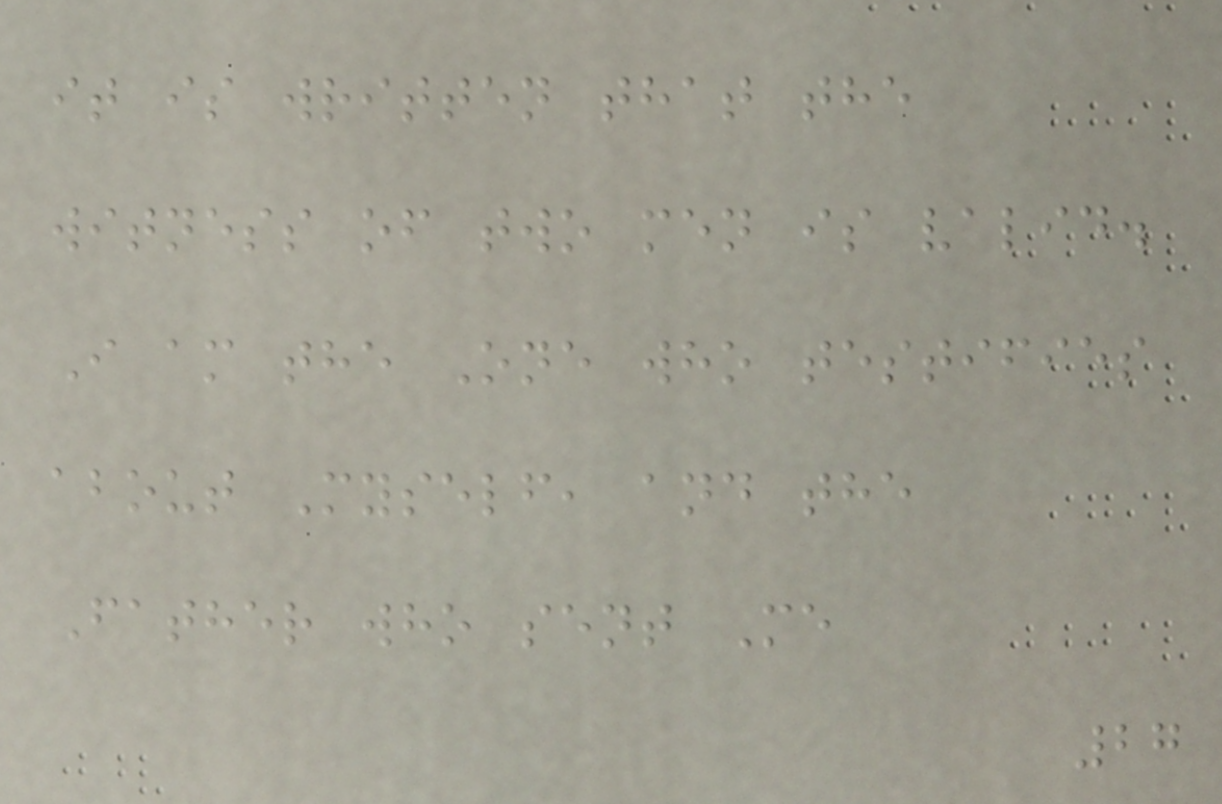it is written that the
witness of two men is valid.
I am the One who testifies
about Myself, and the
Father who sent Me
27
